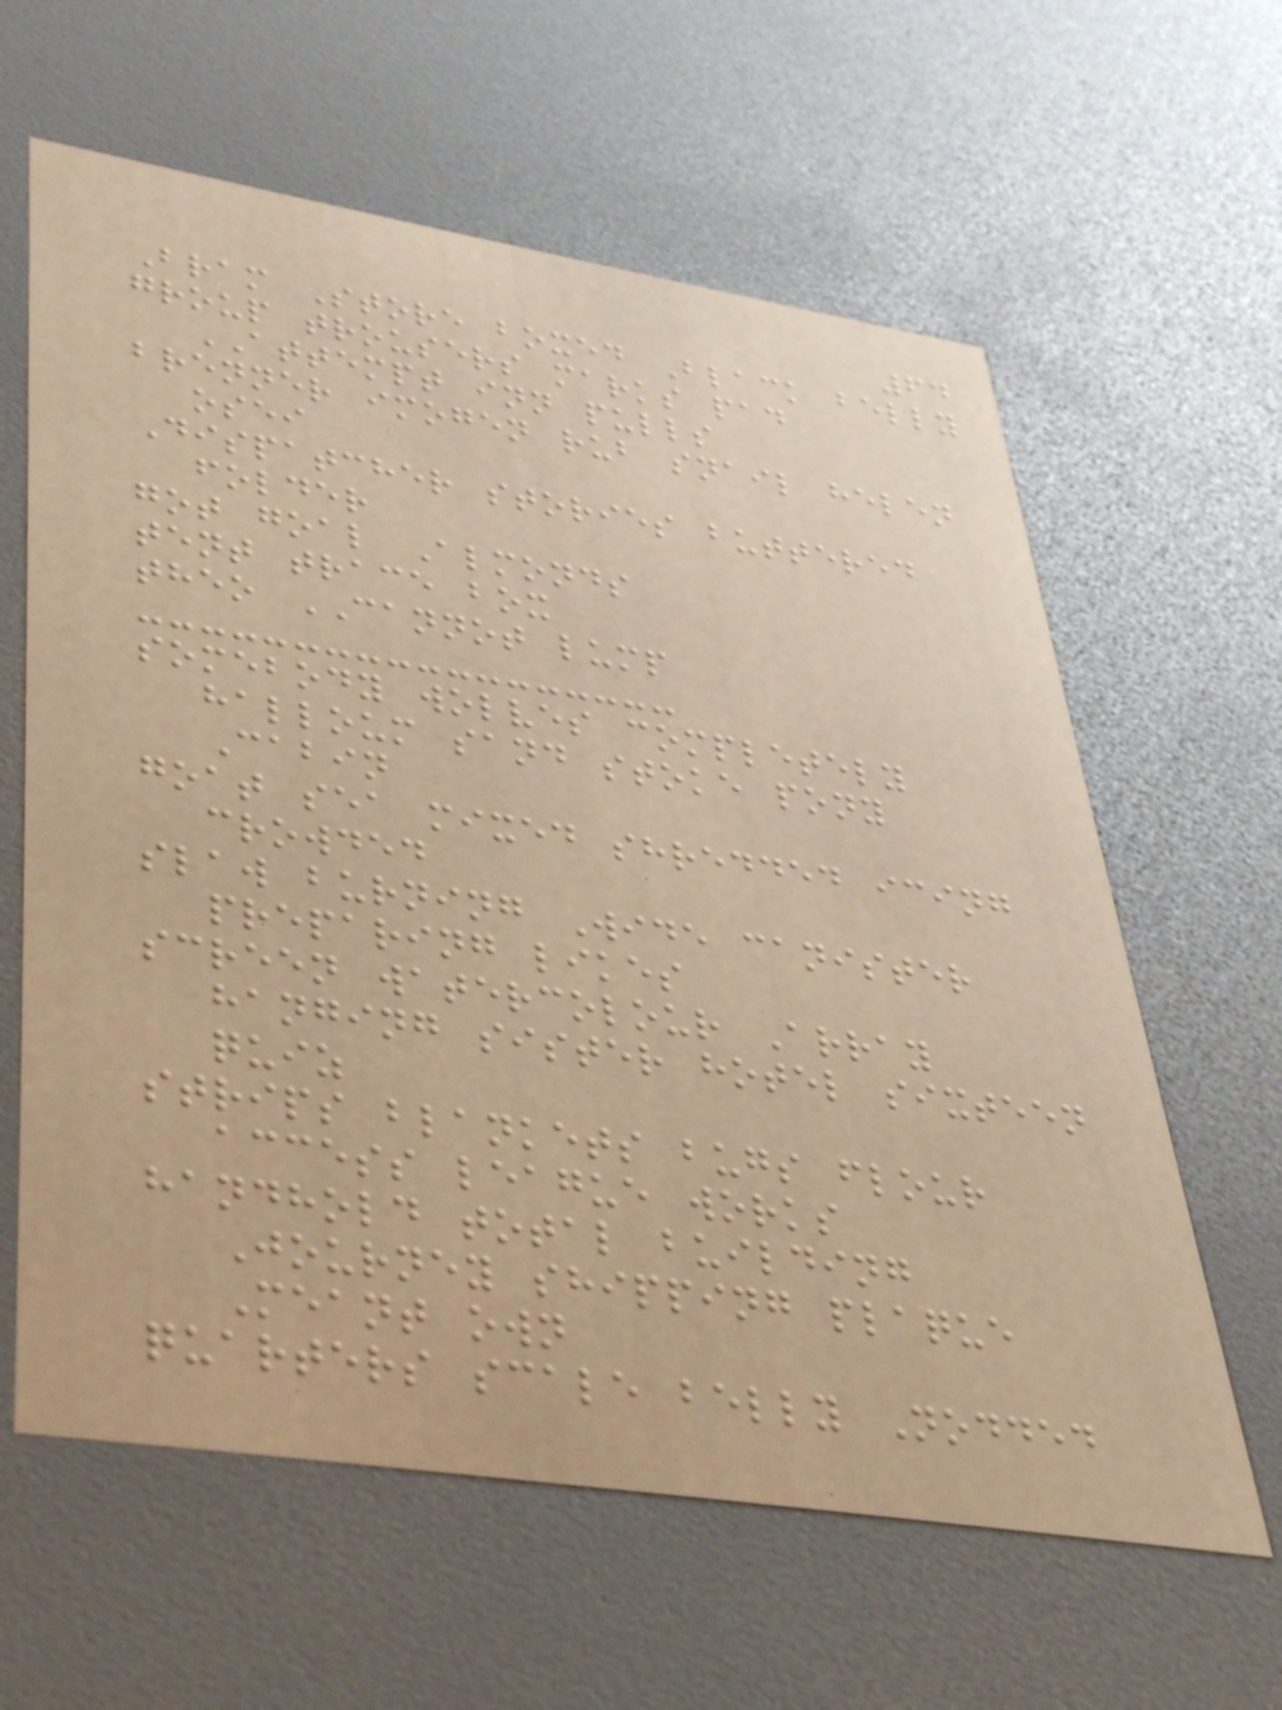64
Bram Store boxed Black belly
group trousers marks pad
ATTEMPT inn pulls
brenner imogen rub snail helen
osei
Dispatcher stories buttered
folder
got goal Almonds
tent trace box
theo CANNOT lump
somebody wolves completely
halloum sand stoke pony
Cabin
goat sea mixed shredded icing
crowded
slaw burning Wide canister
preparing likes
screen watercolour Array
hanging sister hotel sixteen
quiz
strips blankets bugs flour
access league works
handhold total building
Journey shipping plaque
Meant own
quarters scale belly Nodded
